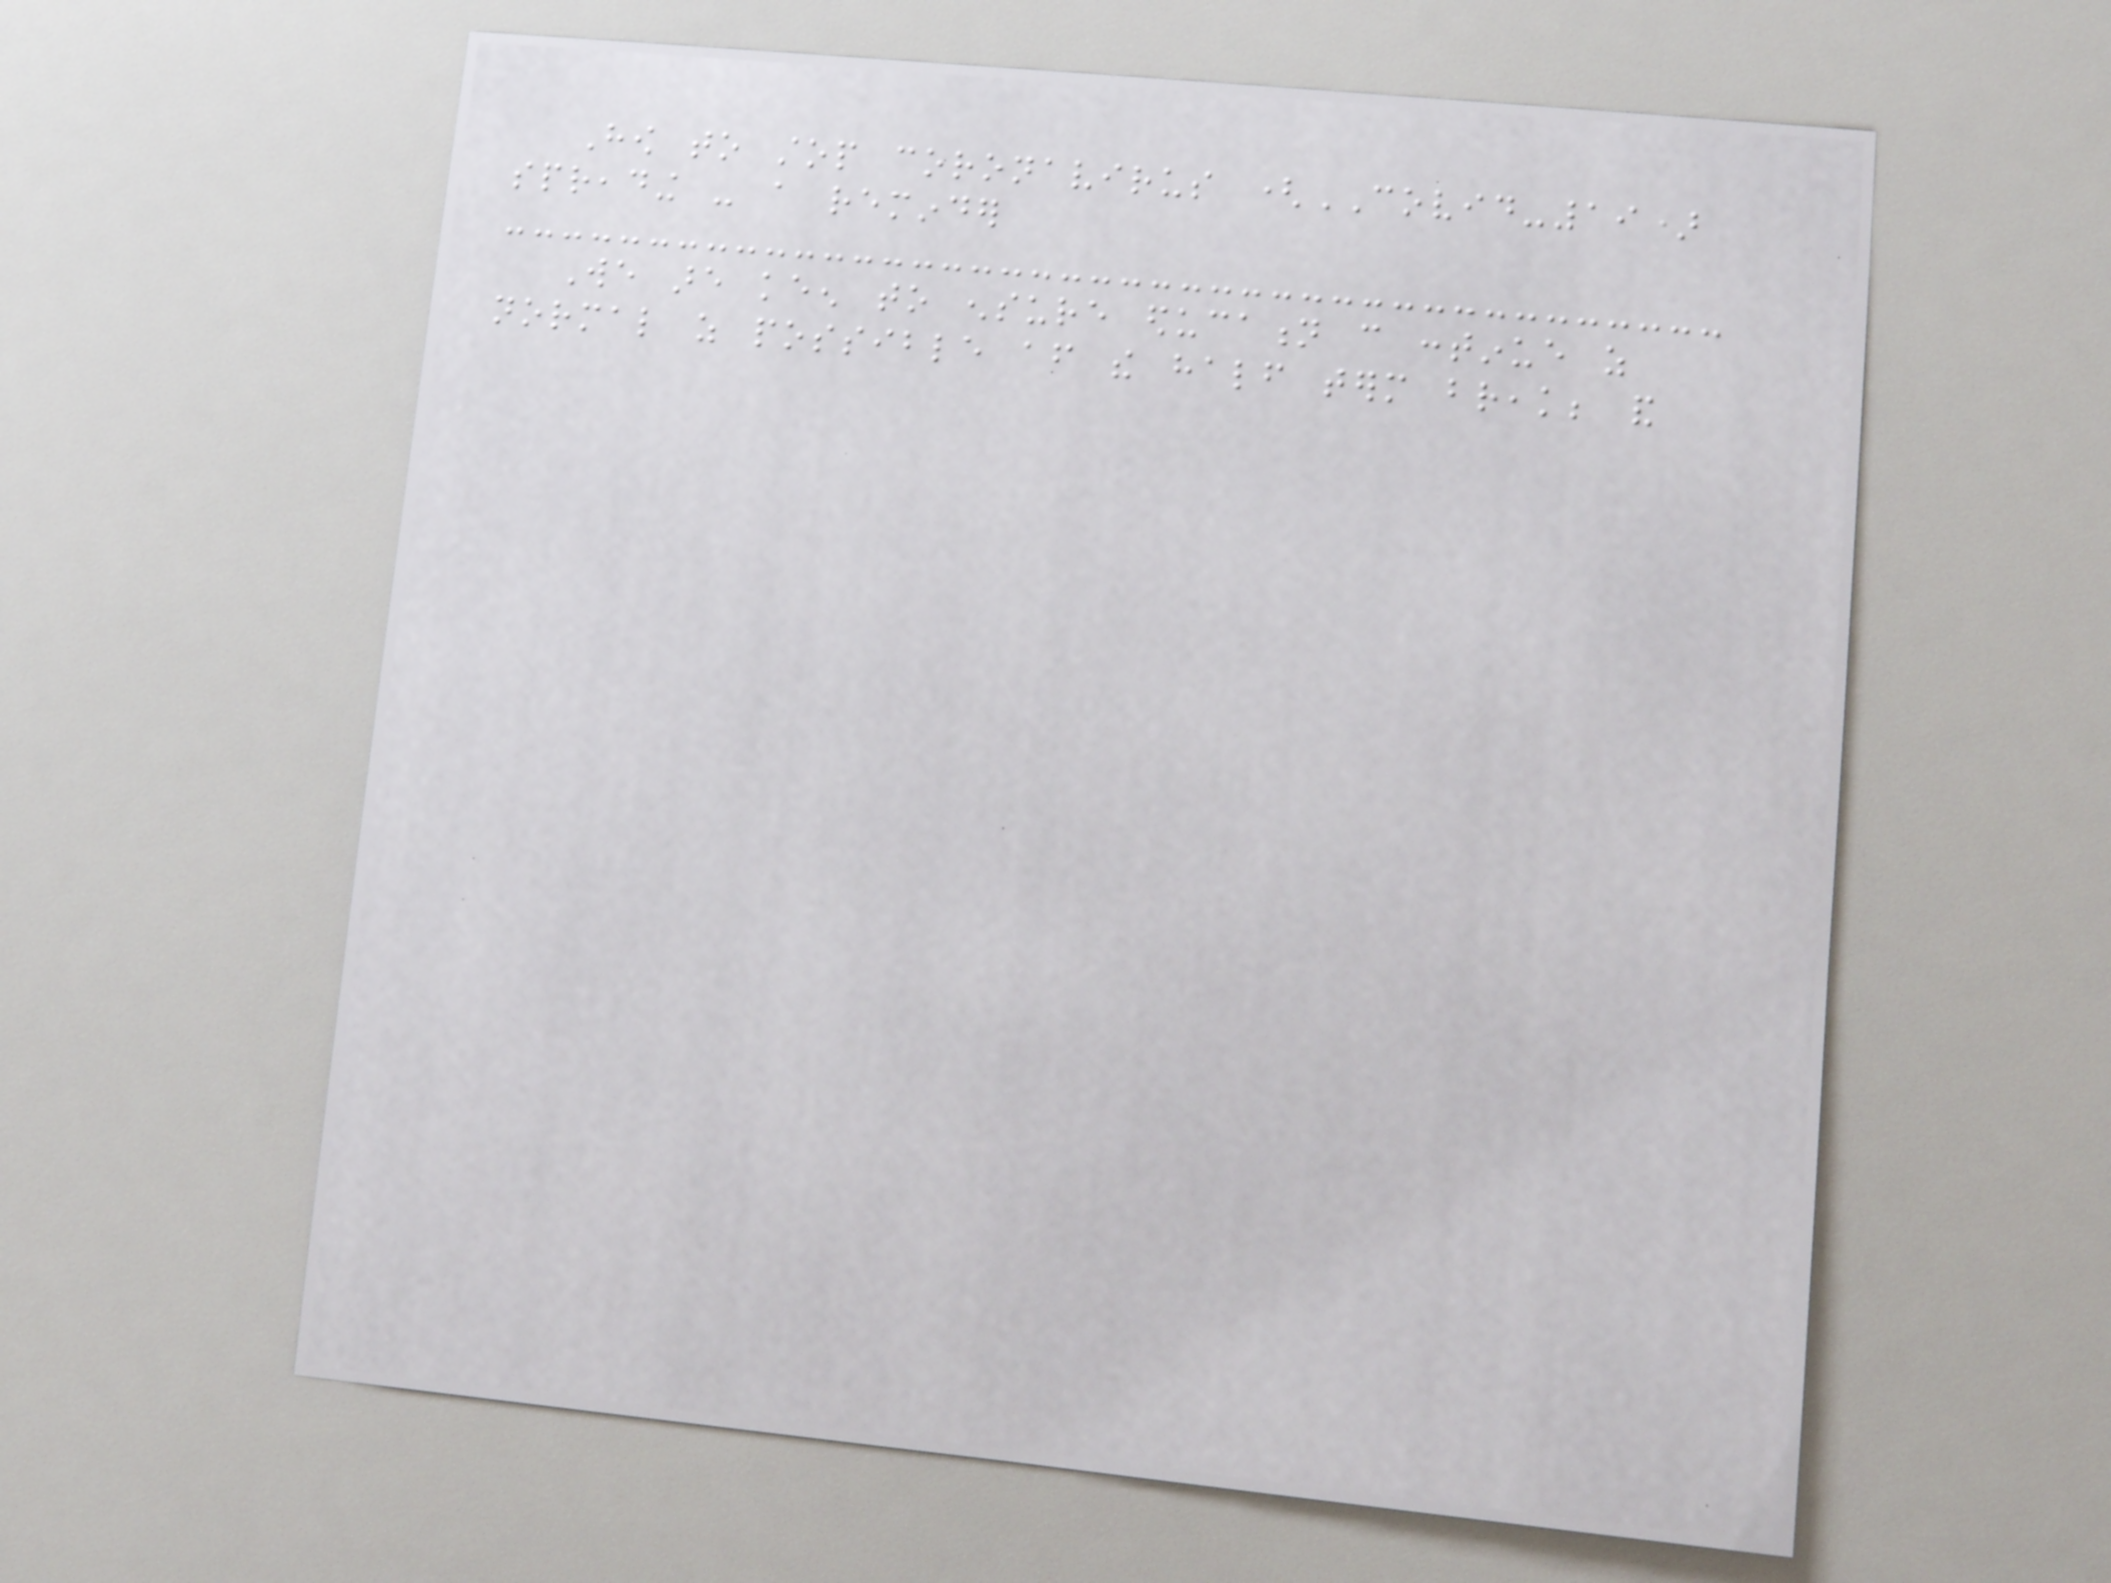How to stop coronavirus (COVID-19)
spreading - a reminder
We are keen to ensure education can continue as
normal as possible after the half term break; and
